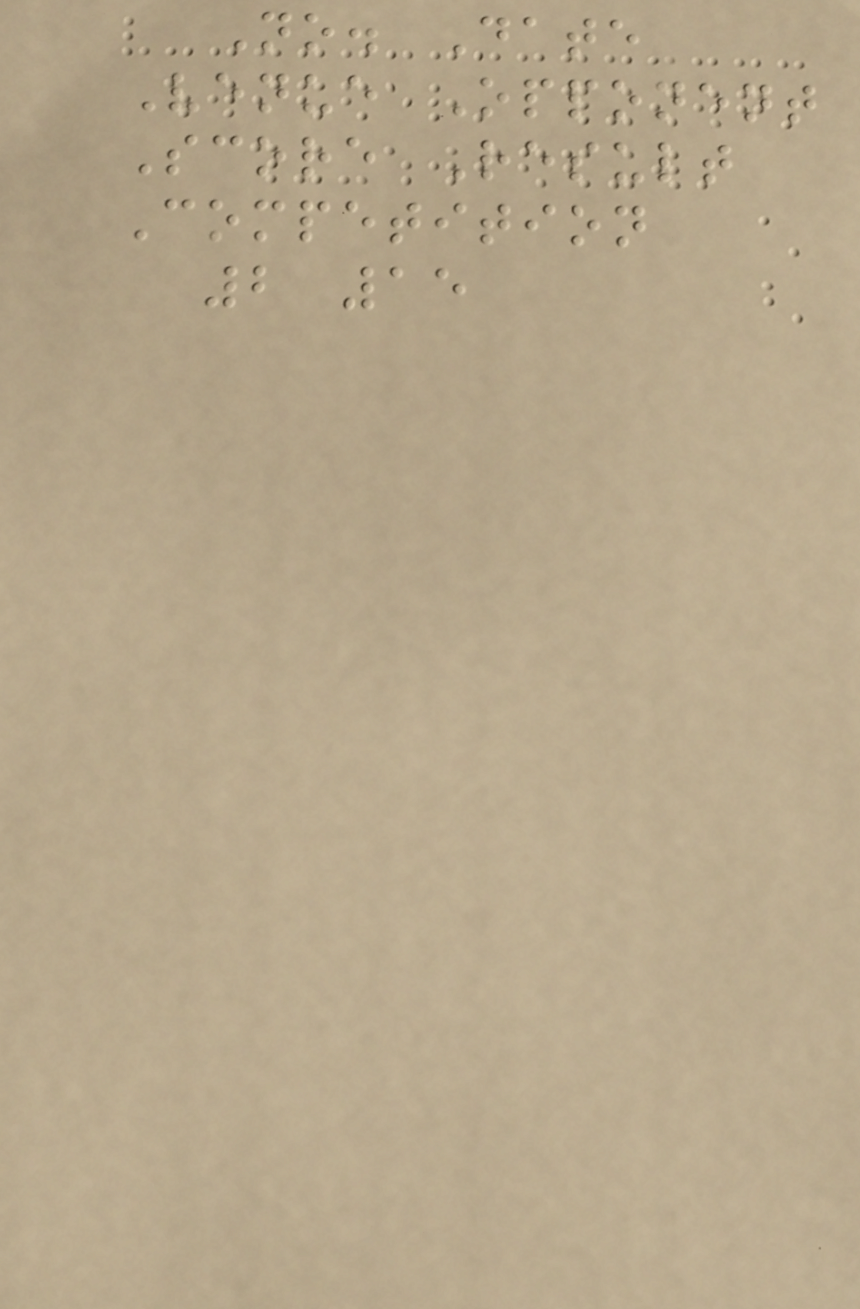No. Date
Venue Opponent
Score Result
Competition
2 15
